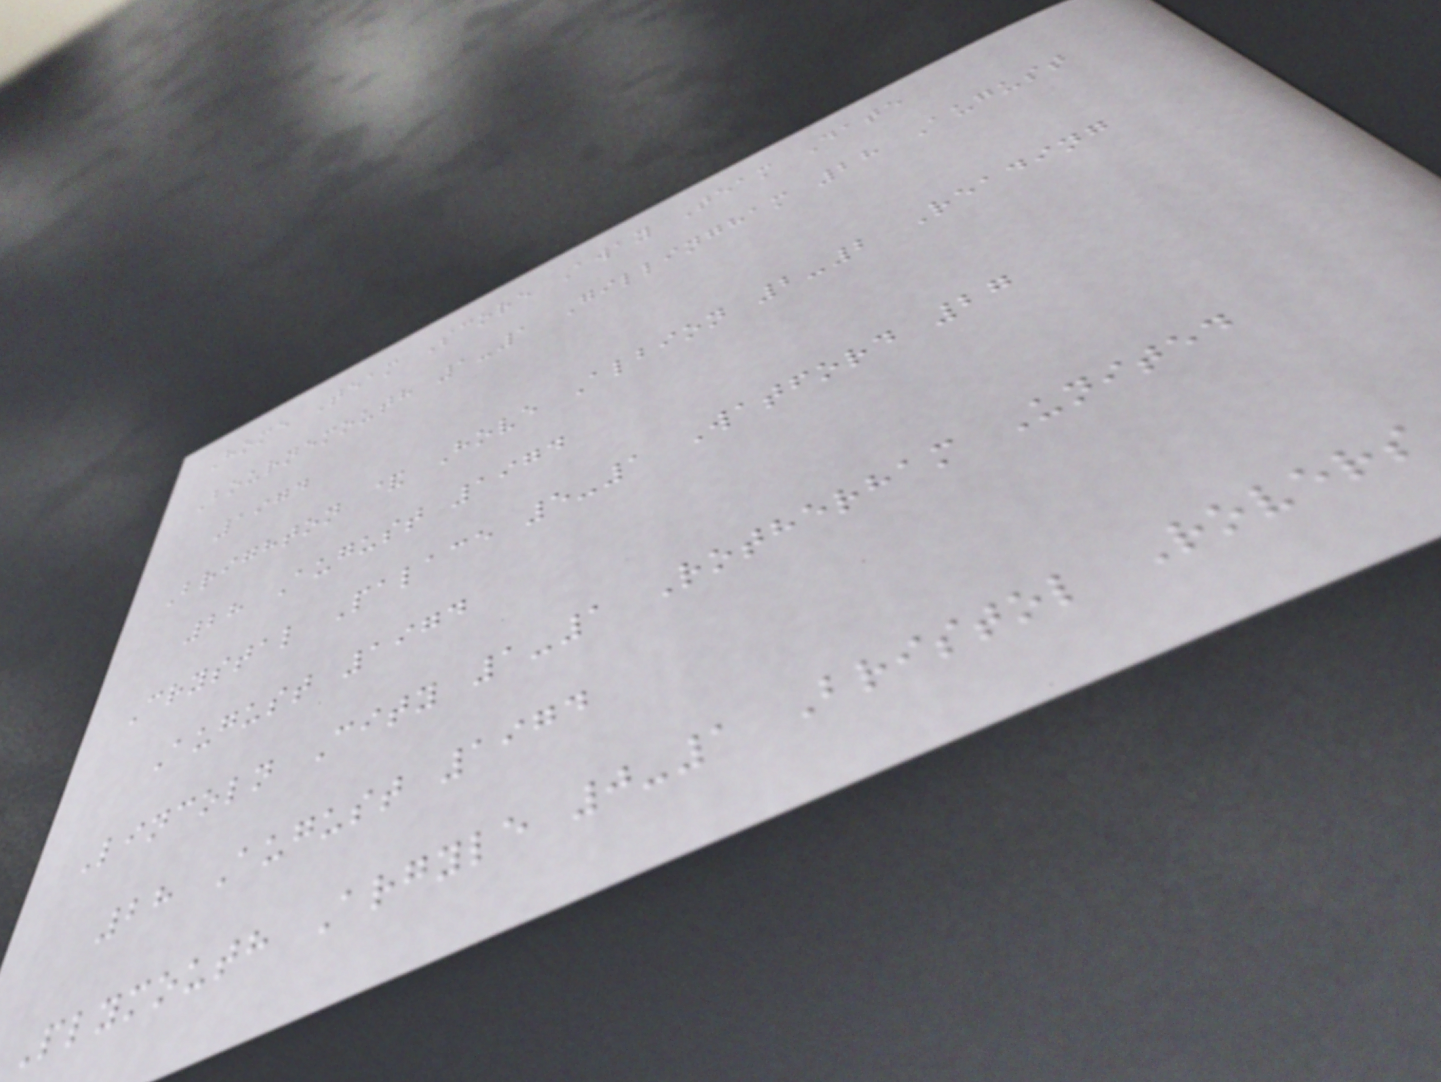Home Team Score Away Team Date
Bournemouth 1-1 Gillingham 28 August
1974
Brighton & Hove Albion 2-2 Reading
28 August 1974
Crystal Palace 5-1 Watford 27
August 1974
Lincoln City 1-1 Rotherham United
28 August 1974
Plymouth Argyle 0-1 Bristol Rovers
